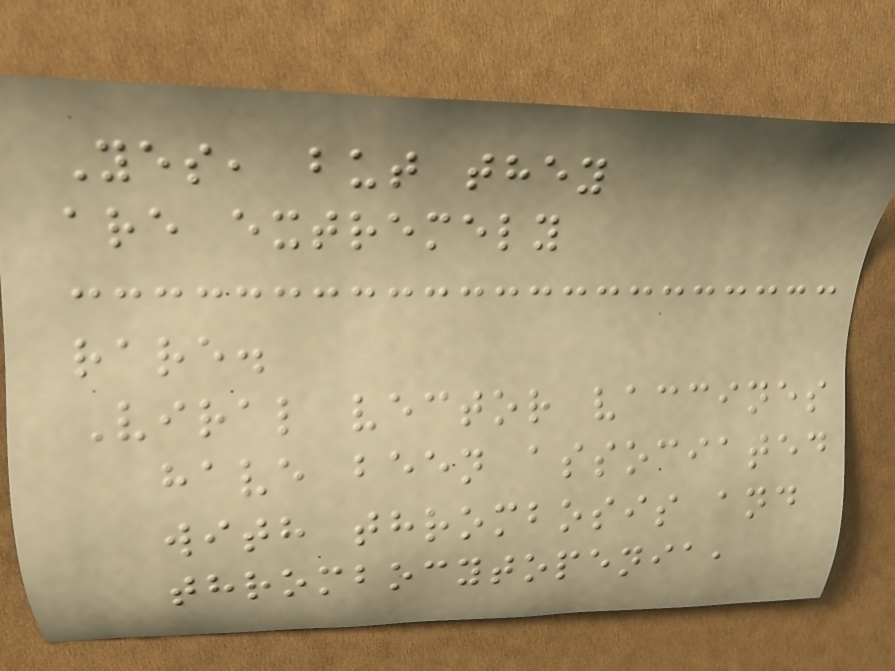Yes, but they
are extremely
rare.
Viral vector vaccines
have been associated
with thrombosis and
thrombocytopenia,
